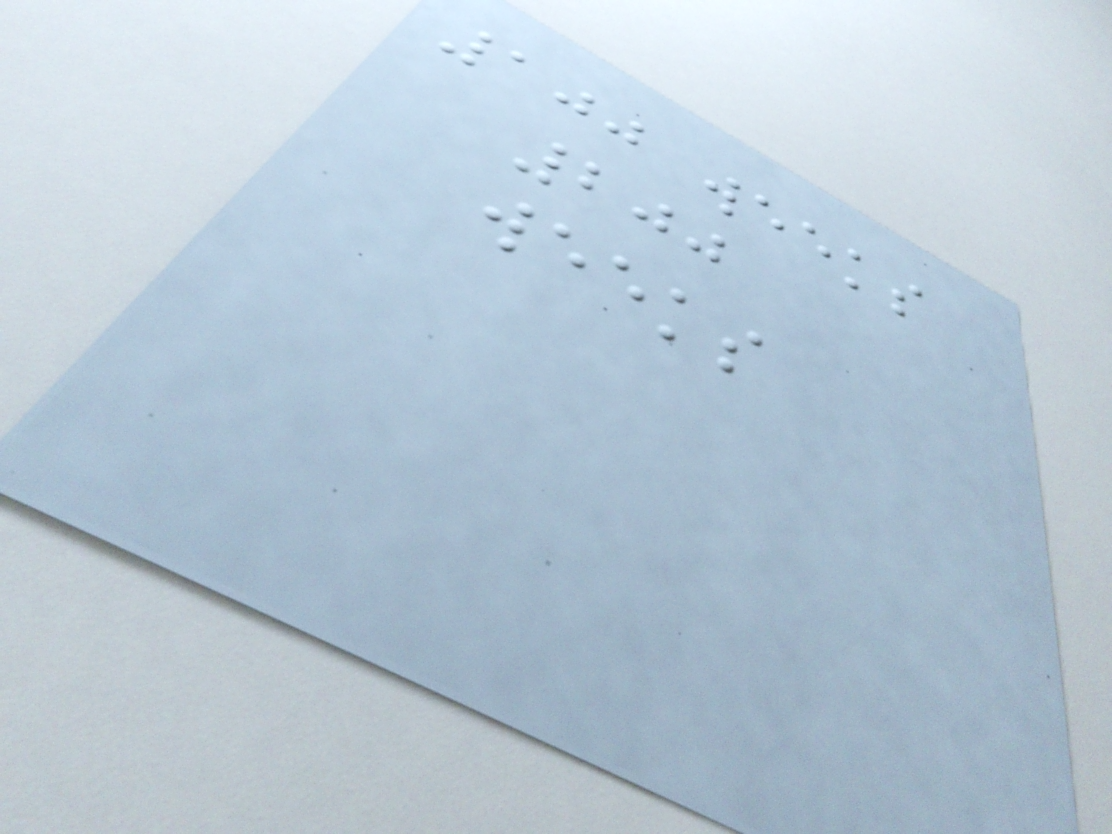100 weeks
200
weeks
